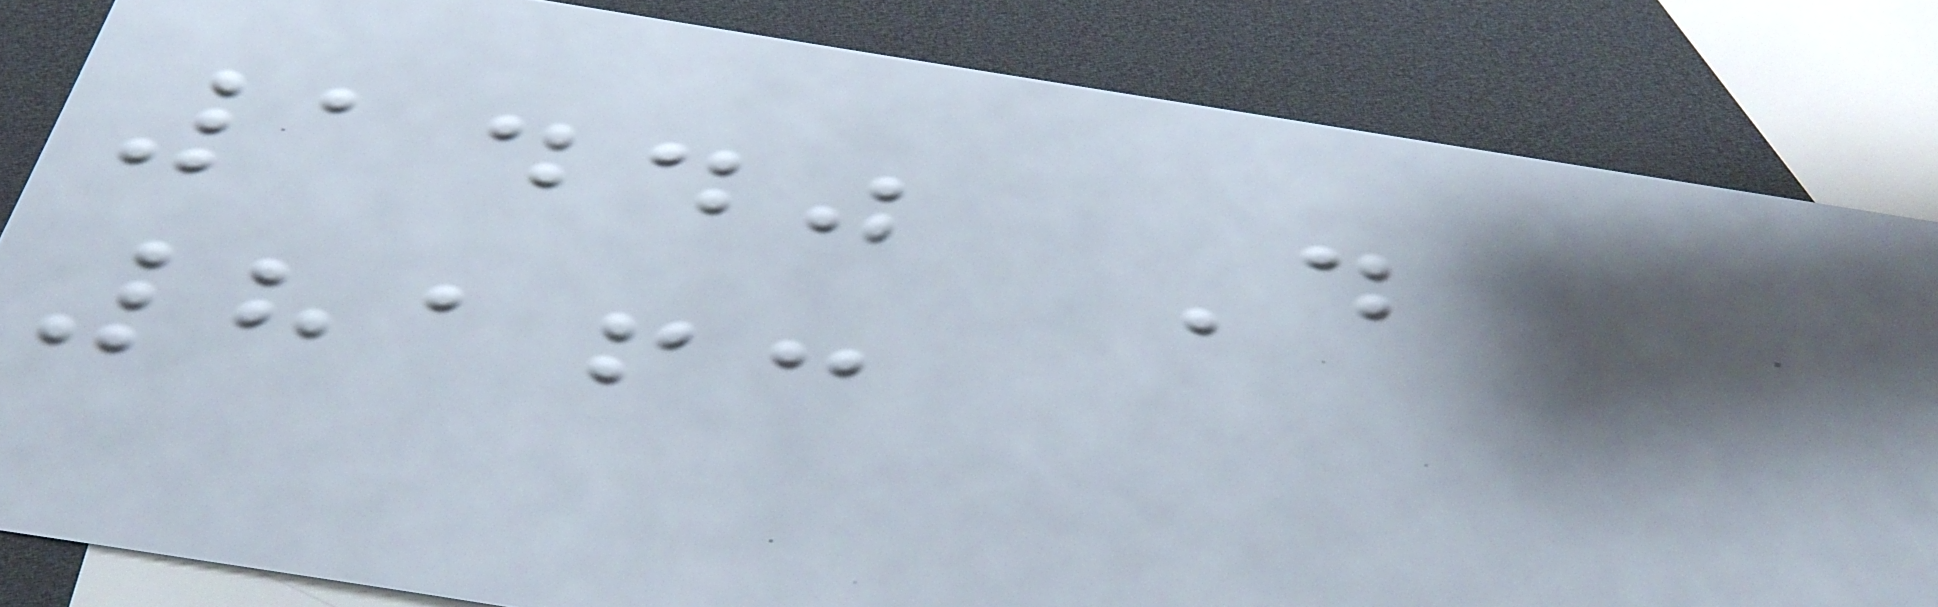1440 D
8163
